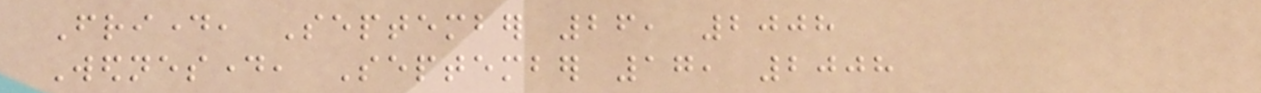Friday, September 26, 2008
Wednesday, September 17, 2008
